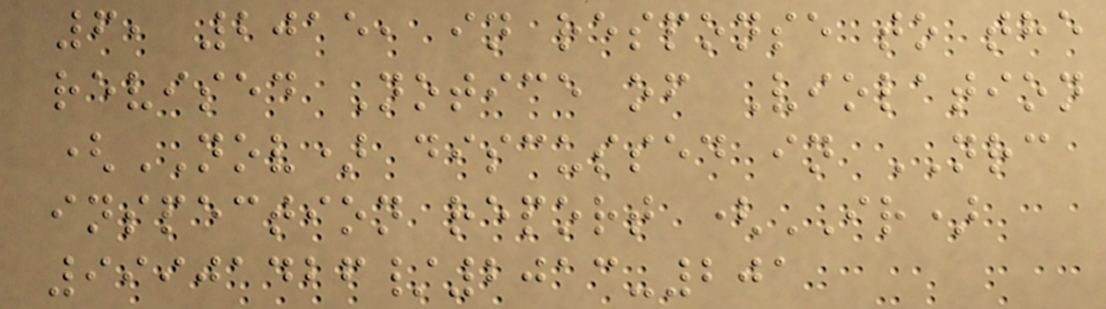6, 2015, in response to the
revised Notice of Violation
(NOV) discussed in NRC
inspection report (IR)
99901426/2013-201
